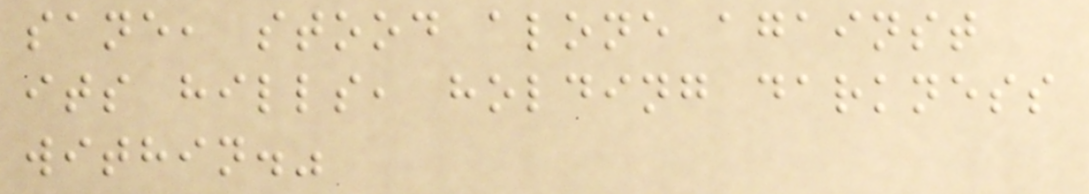sane, stood alone against
its hills, holding darkness
within."
